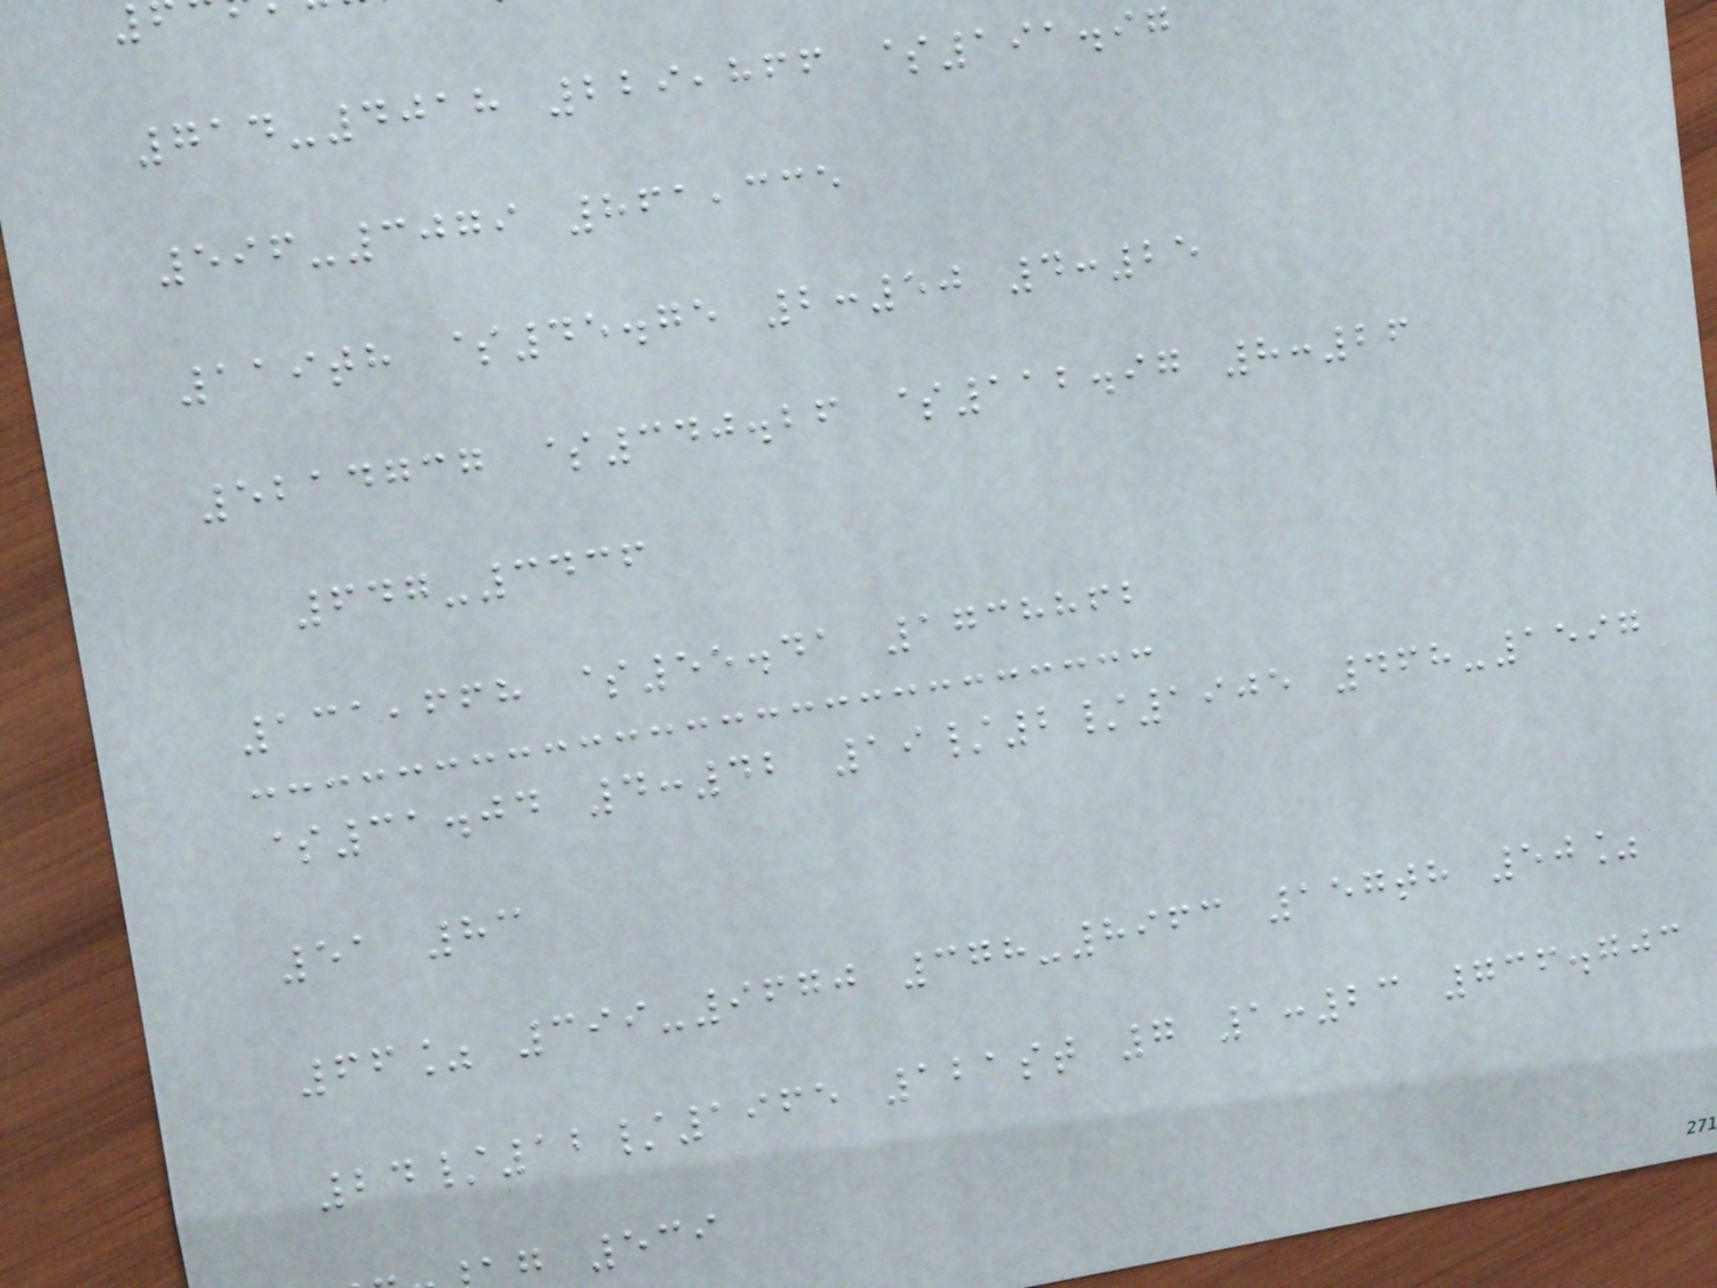714-4018 229,866 $191.97
596-3079 861,335
119th $45.75 2:50 4:25
5214737 $340.26 $112.97 8:26
647-3436
131,668 $55.41 1738862
$31.04 4:42 19/2/1905 468-1597
51 83
66% 399-9670 378-8963 157th 50%
24/12/1965 121st 7 1:23 736.703
g 539
